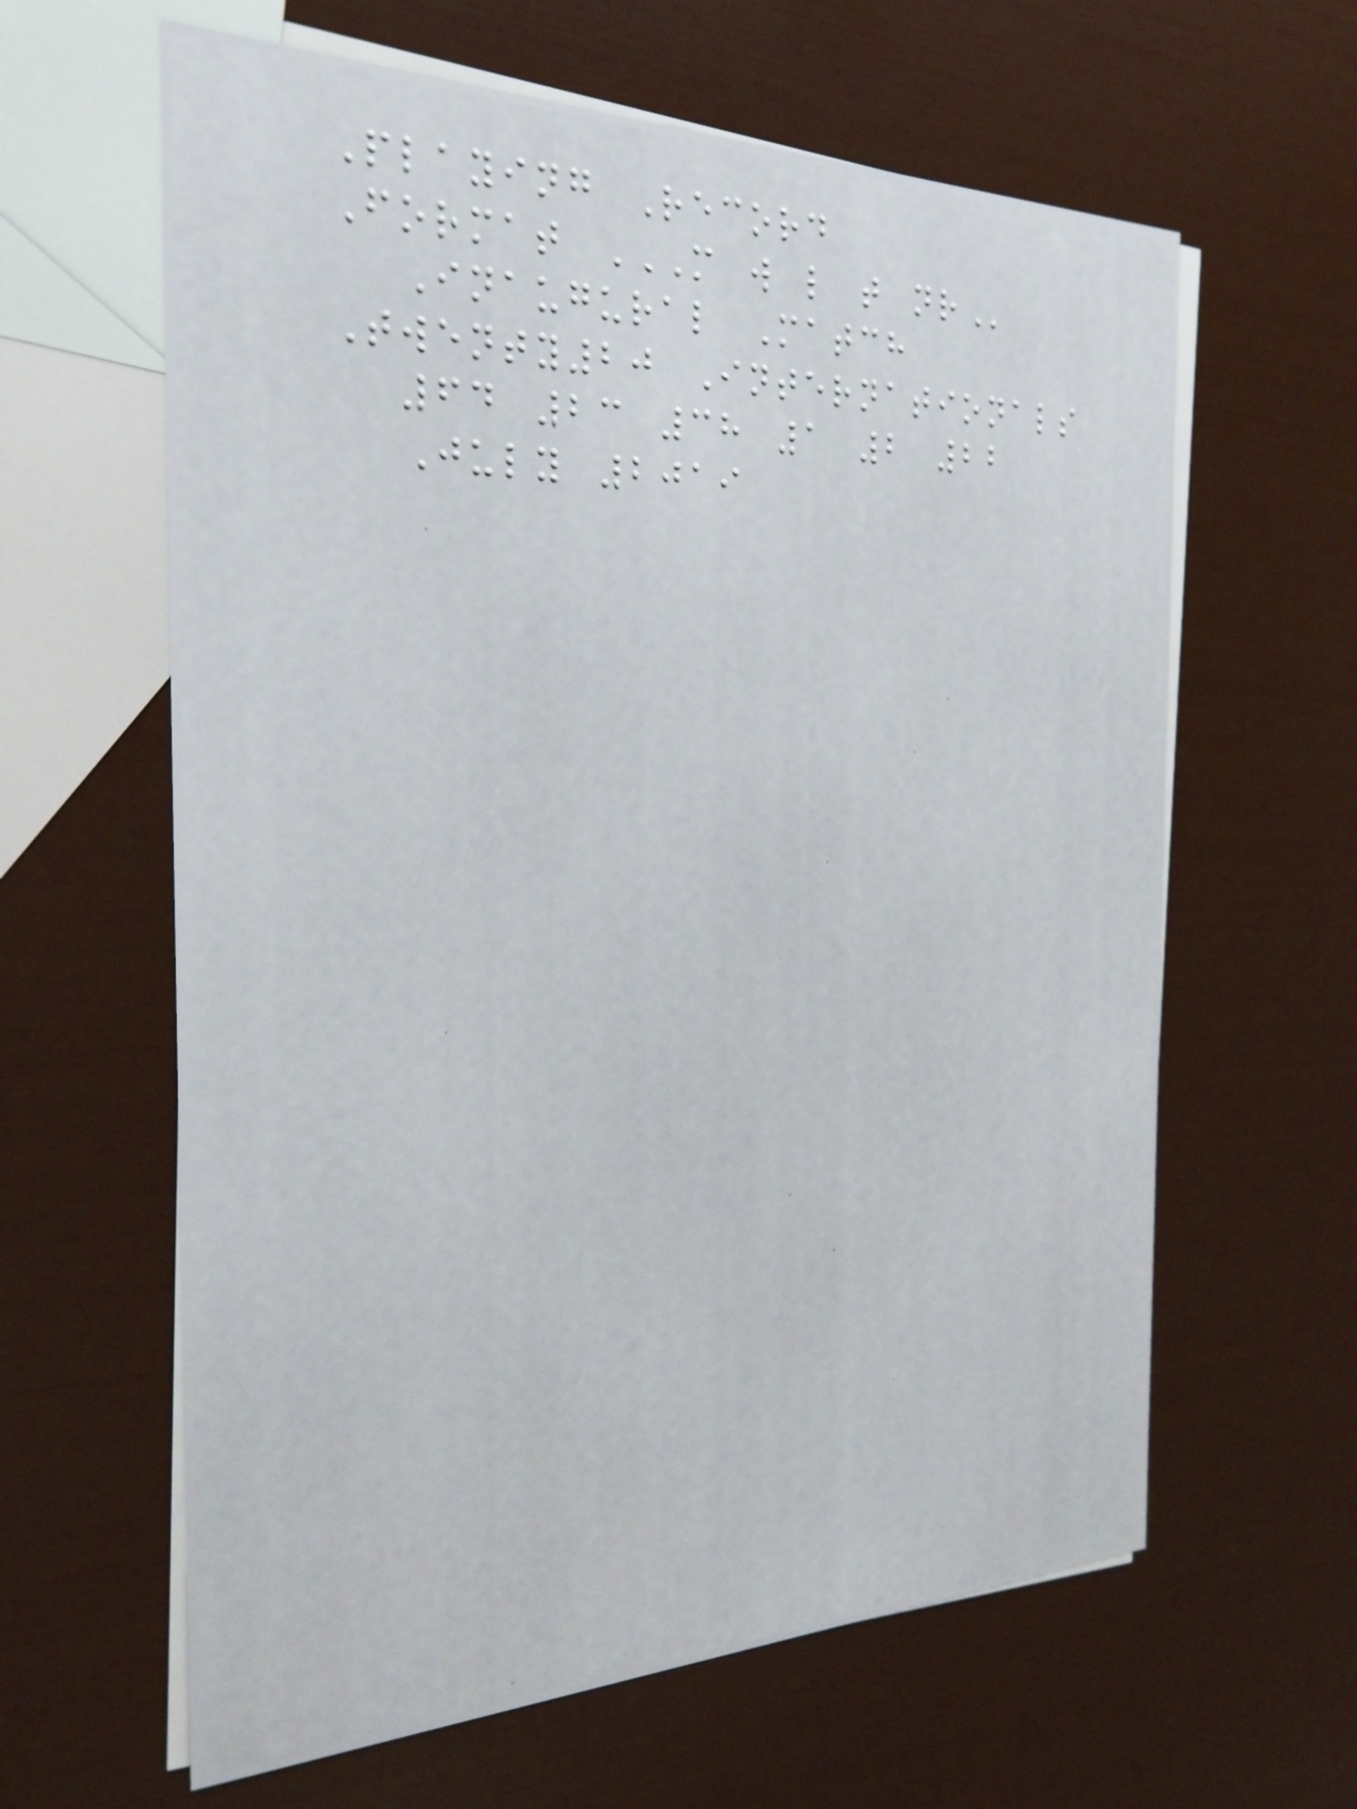Playing Record
Format M W L T NR
Inaugural Match
Twenty20 Internationals
64 23 38 1 2 22
July 2019
